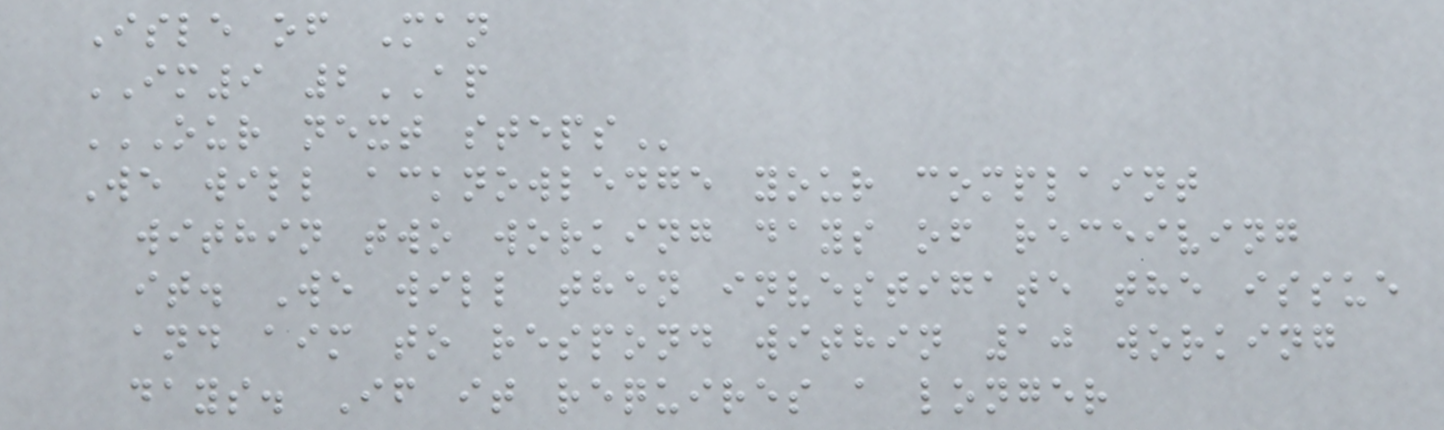Isle of Man
IM9 2AP
OUR NEXT STEPS
We will acknowledge your complaint
within two working days of receiving
it. We will then investigate the issue
and aim to respond within 10 working
days. If it requires a longer
